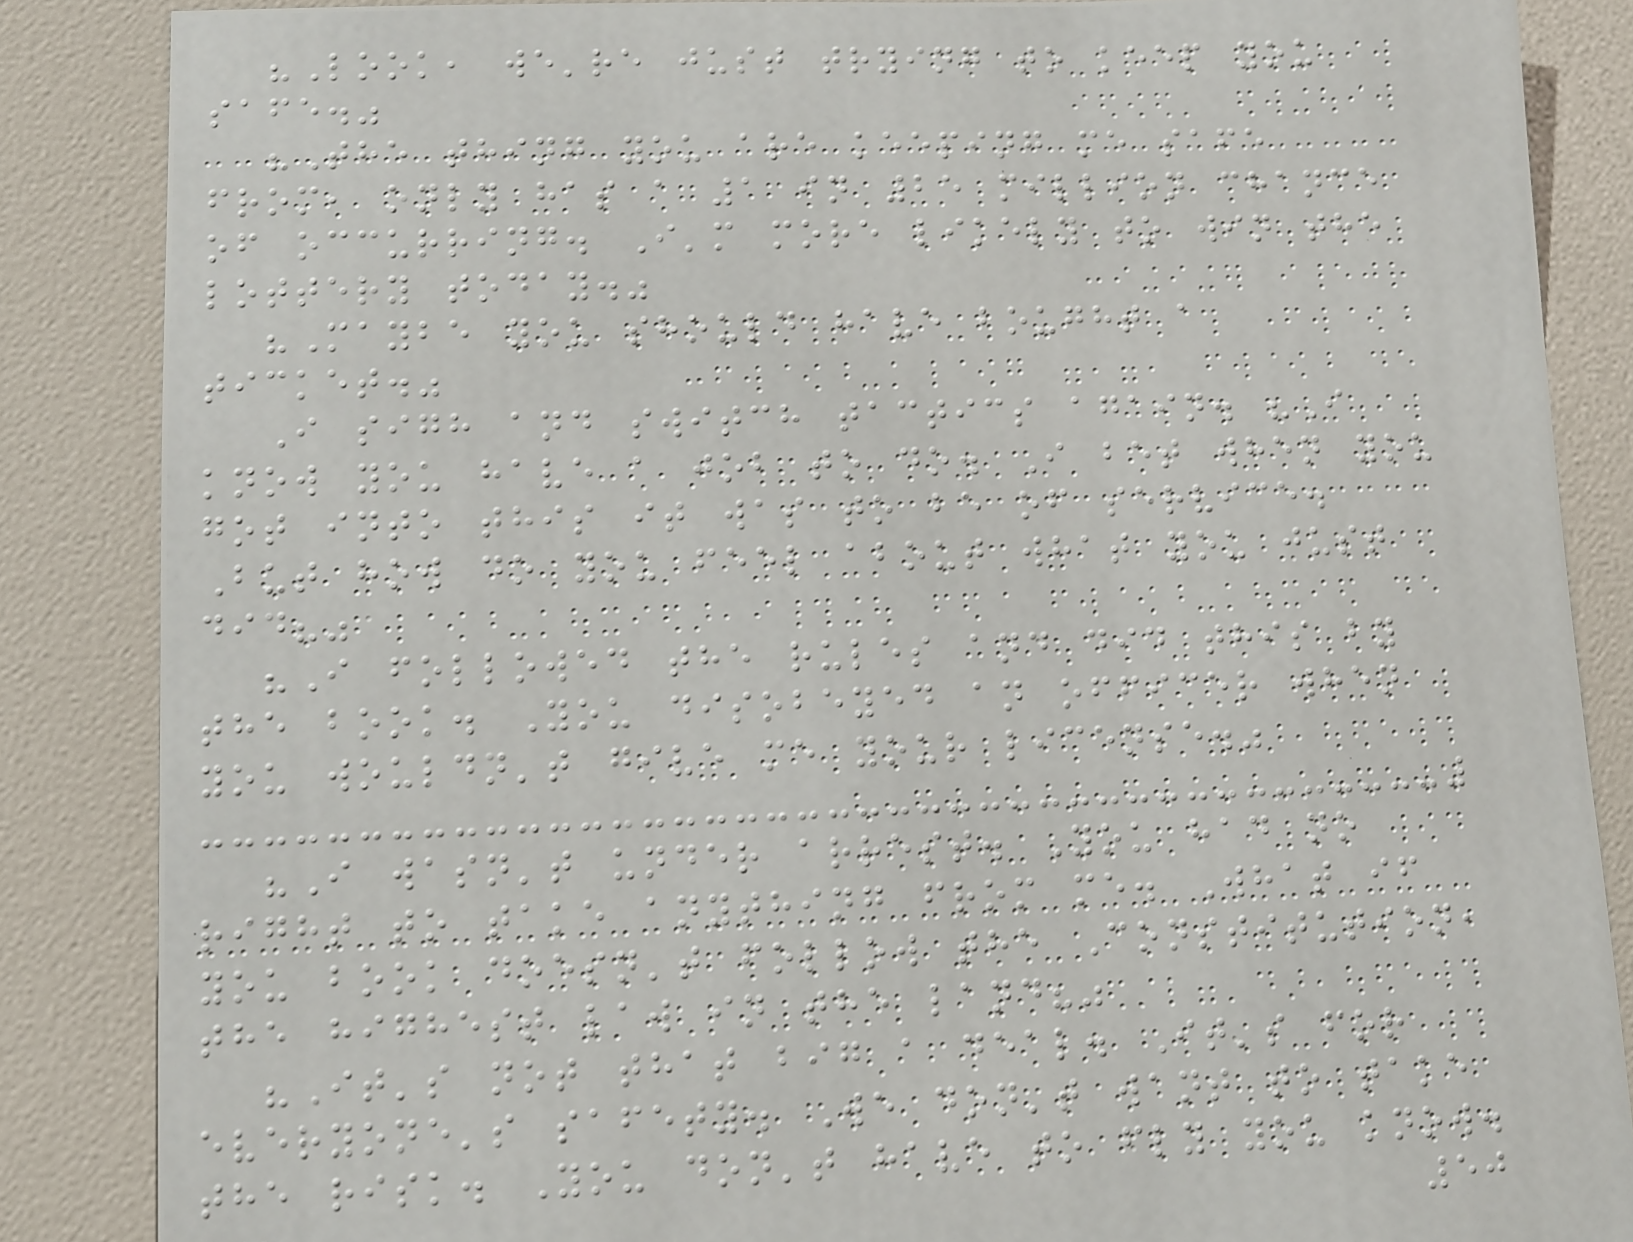"Look, we're just trying to keep you
safe."
"The thing you are keeping me safe
from, only has a 1 in 25 million chance
of occurring. I'm more likely to win the
lottery today."
"Maybe you should have bought a
ticket."
I sigh and switch tactics again. "I
know you have a job to do. I bet when you
got into this it was to be of service.
But how do you feel about what you just
did?"
"I followed the rules and did this by
the book. You disobeyed an officer when
you wouldn't give me your license."
"I wasn't under arrest. You had no
right to take anything from me. What if
you book doesn't follow the Constitution,
the highest law in the land?"
"It's not that big a deal. It's for
everyone's safety. We don't want to take
the risk. You don't have to fly you know.
50
